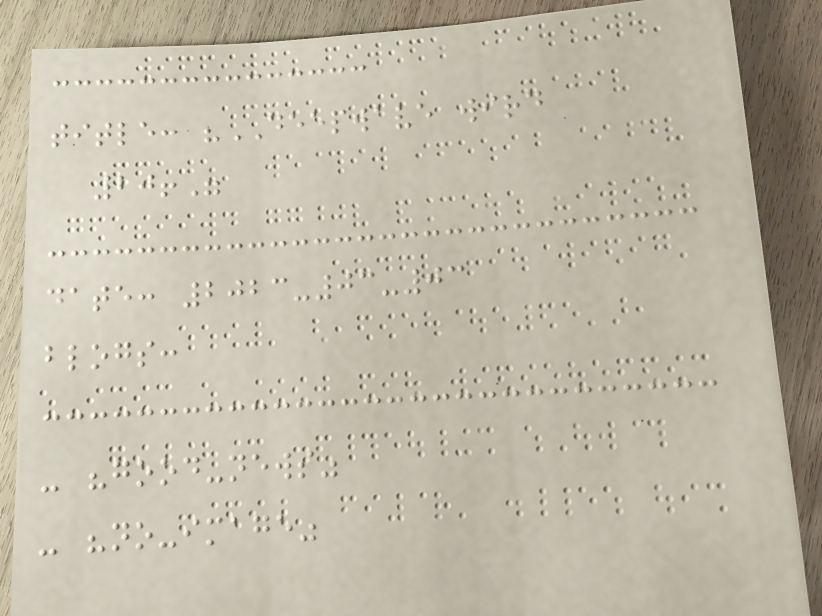title: "DEEPWAVE wird
20!"
date: 2023-03-03
blogs:
- "good-news"
- "no-image"
